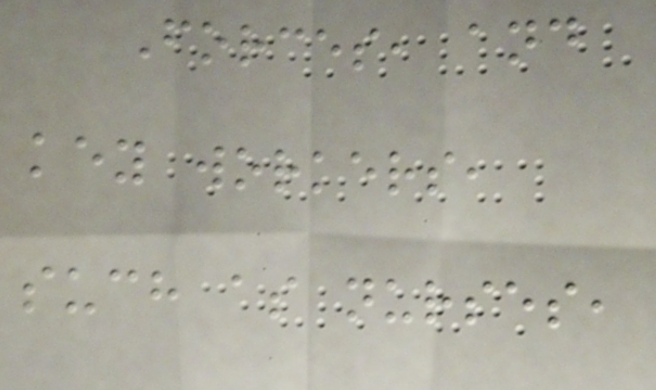Forces, and
key workers,
such as nurses,
